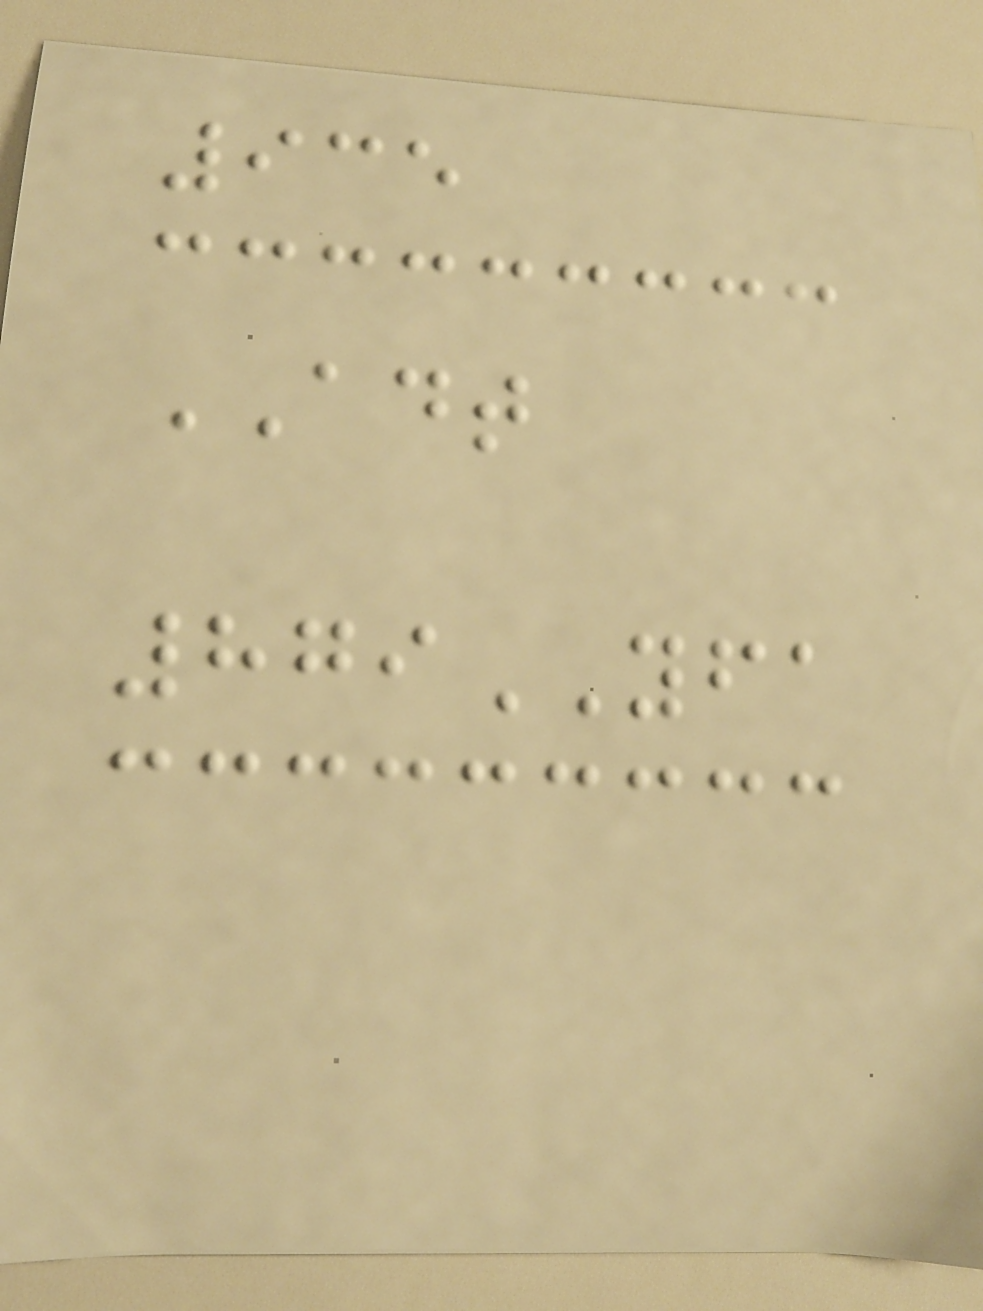935
ADT
879YFA
